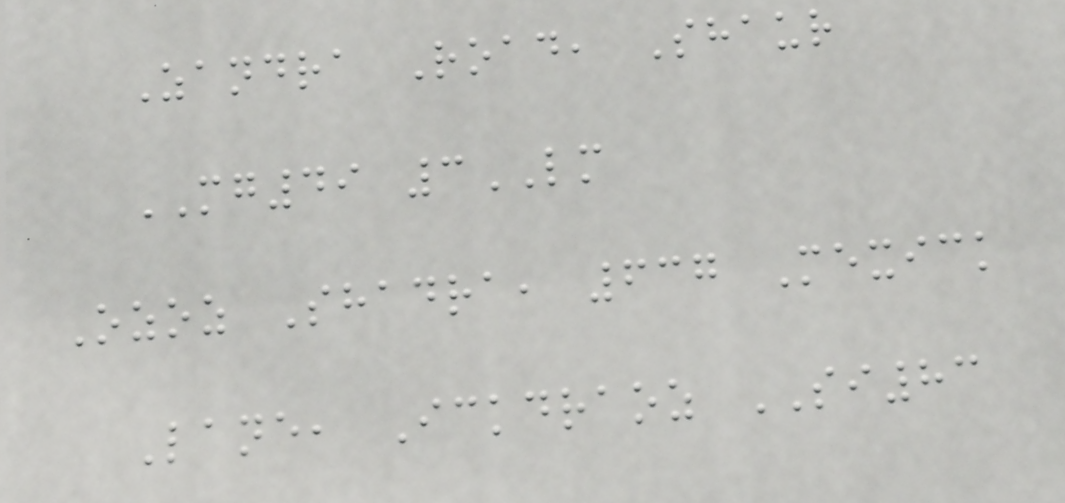Zandra Road, Shaur
MG49 3LM
Ozoz Shadra, 637 Mexick
Lane, Ickdraoz SI83
